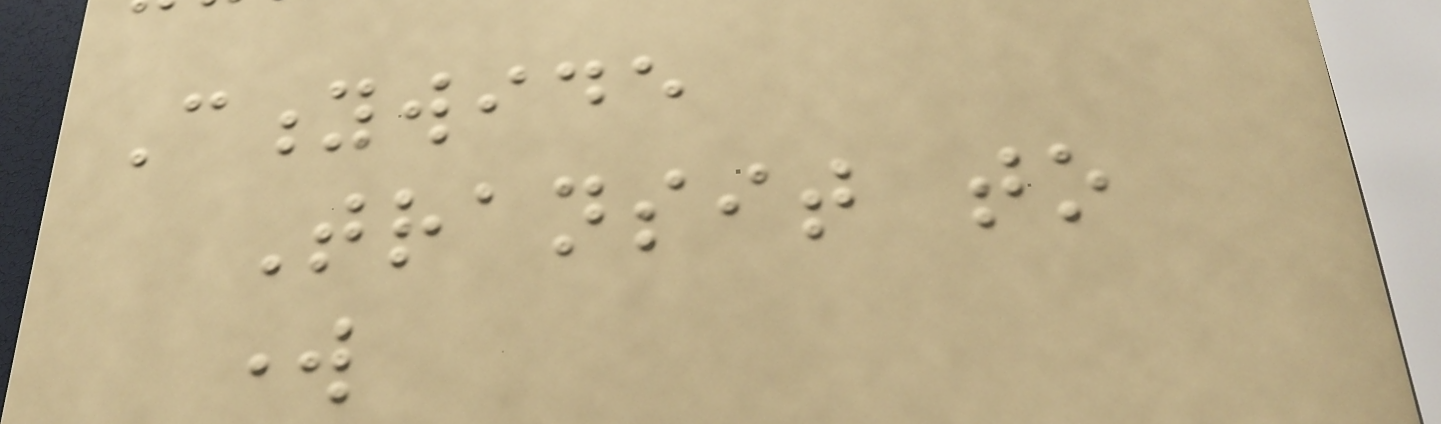Citywide
Transit to
work
